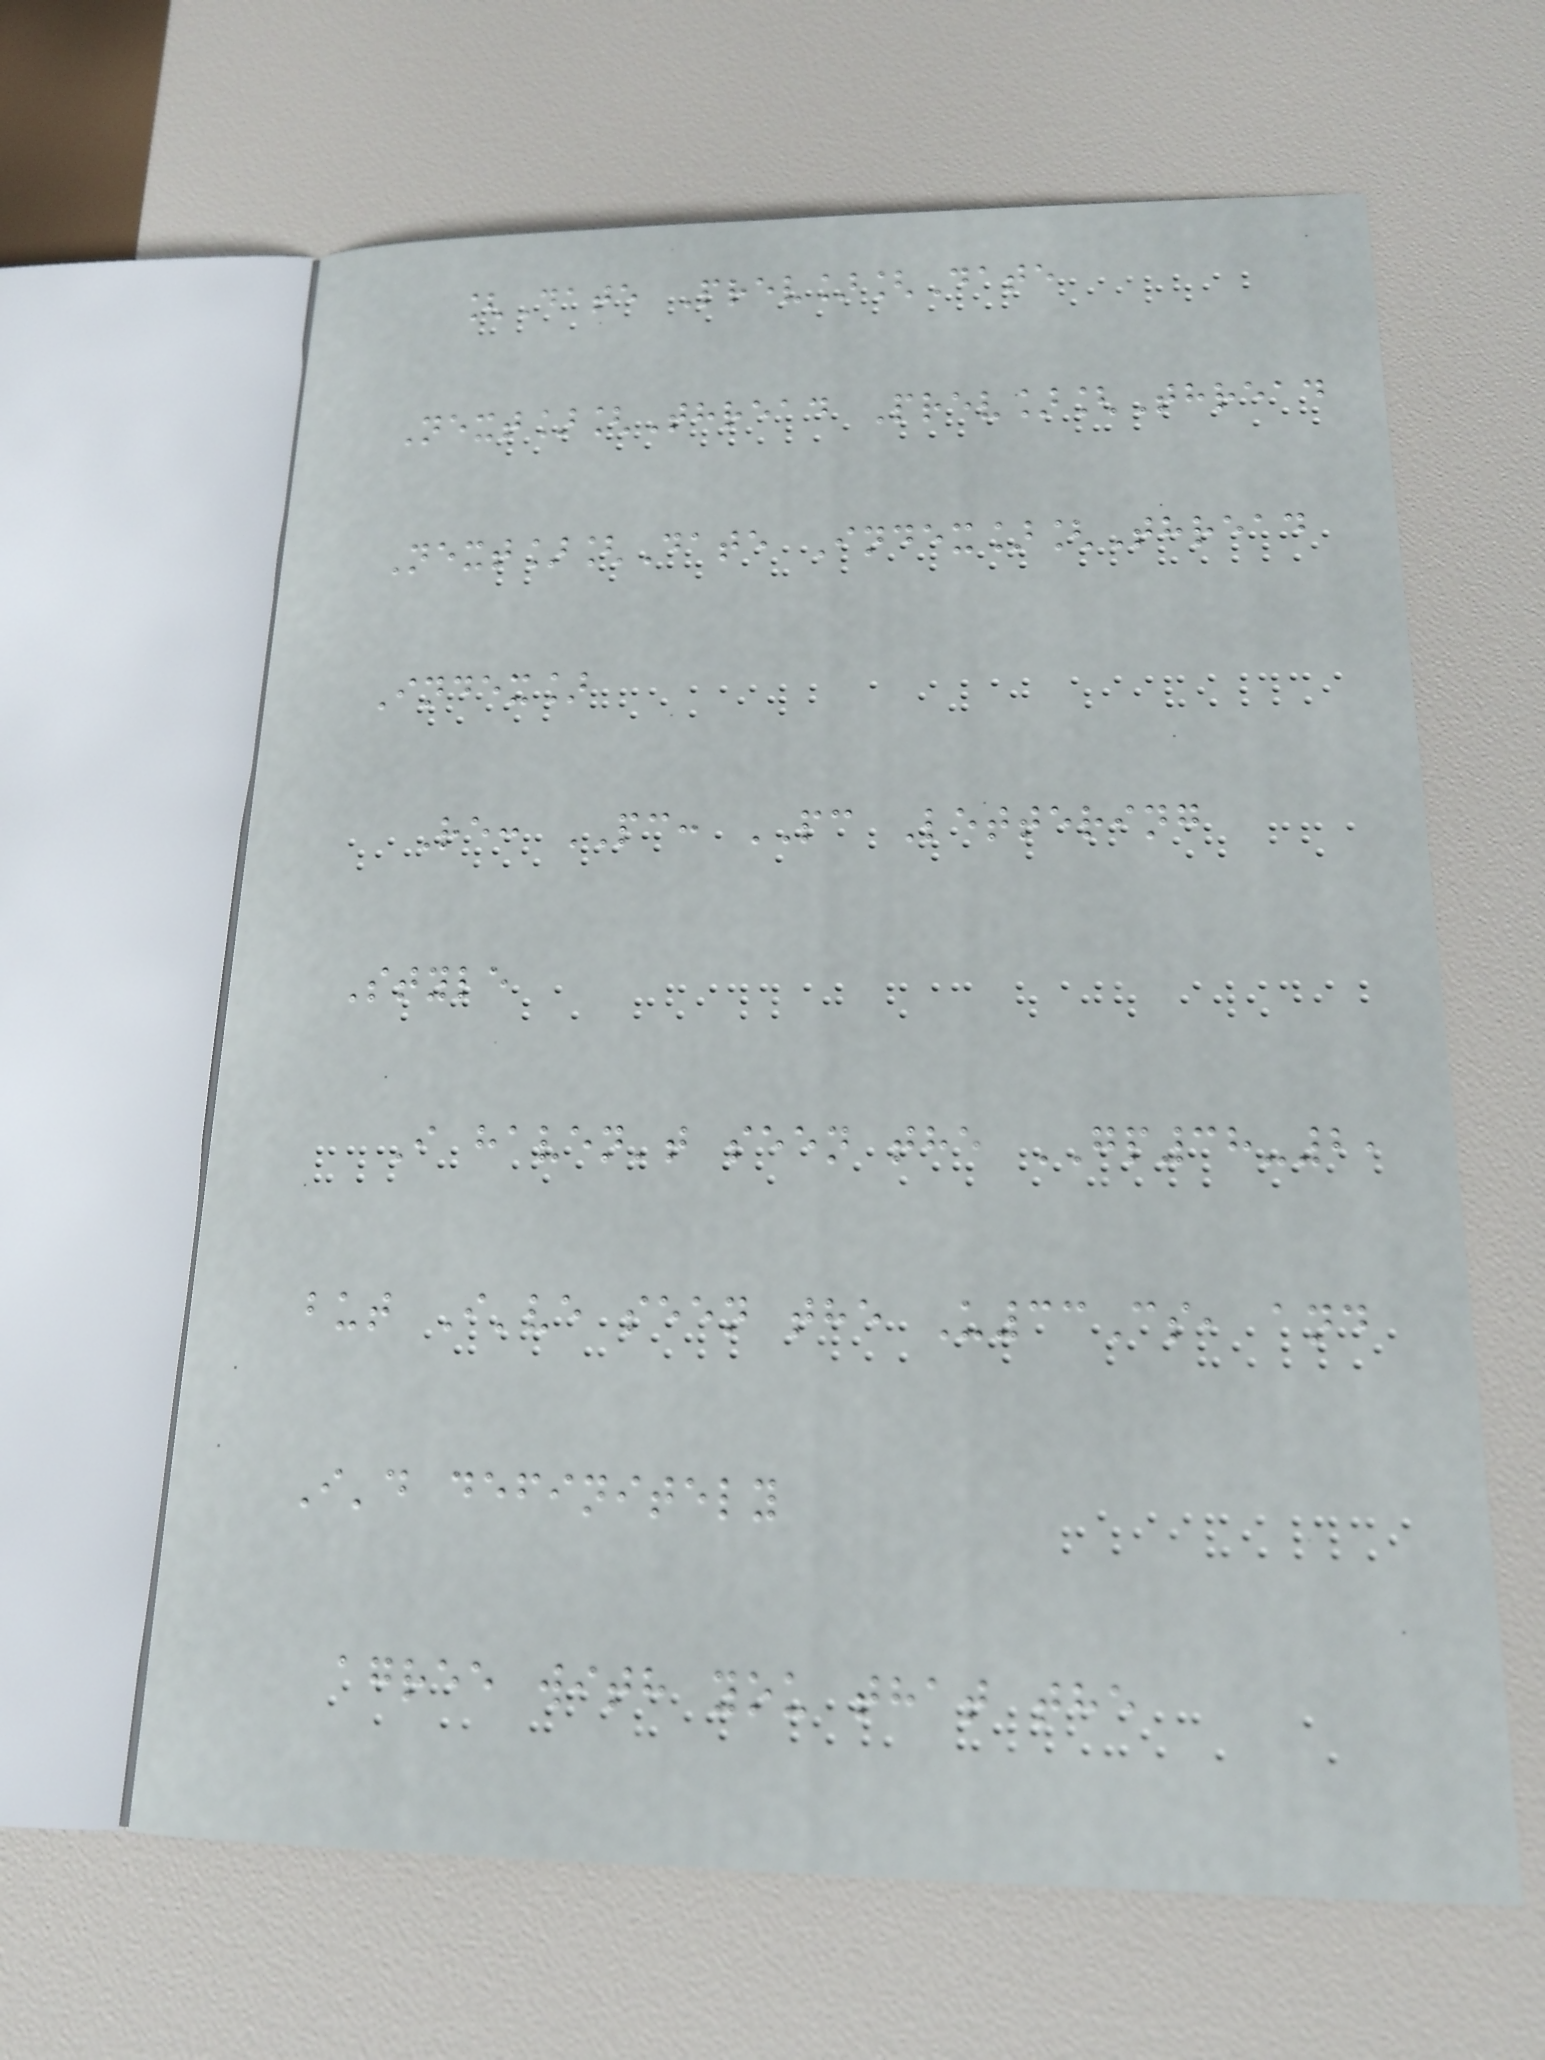[Date Prev][Date
Next][Thread Prev][Thread
Next][Date Index][Thread
Index]
Re: PC: PC Lettering
Style
I haven't seen the GP38-2,
but I've seen the U33Cs, and
I'd definitely
agree with you that the
